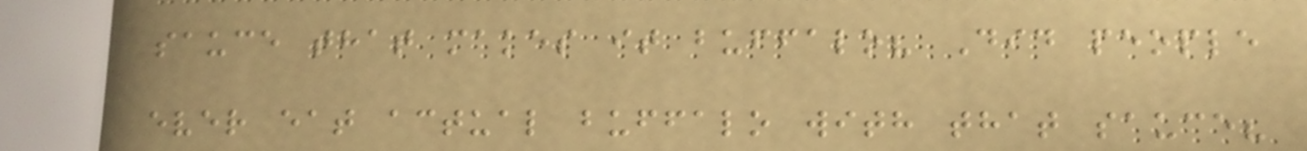sauce that makes it buffalo? Did people
ever eat actual buffalo with that sauce?
